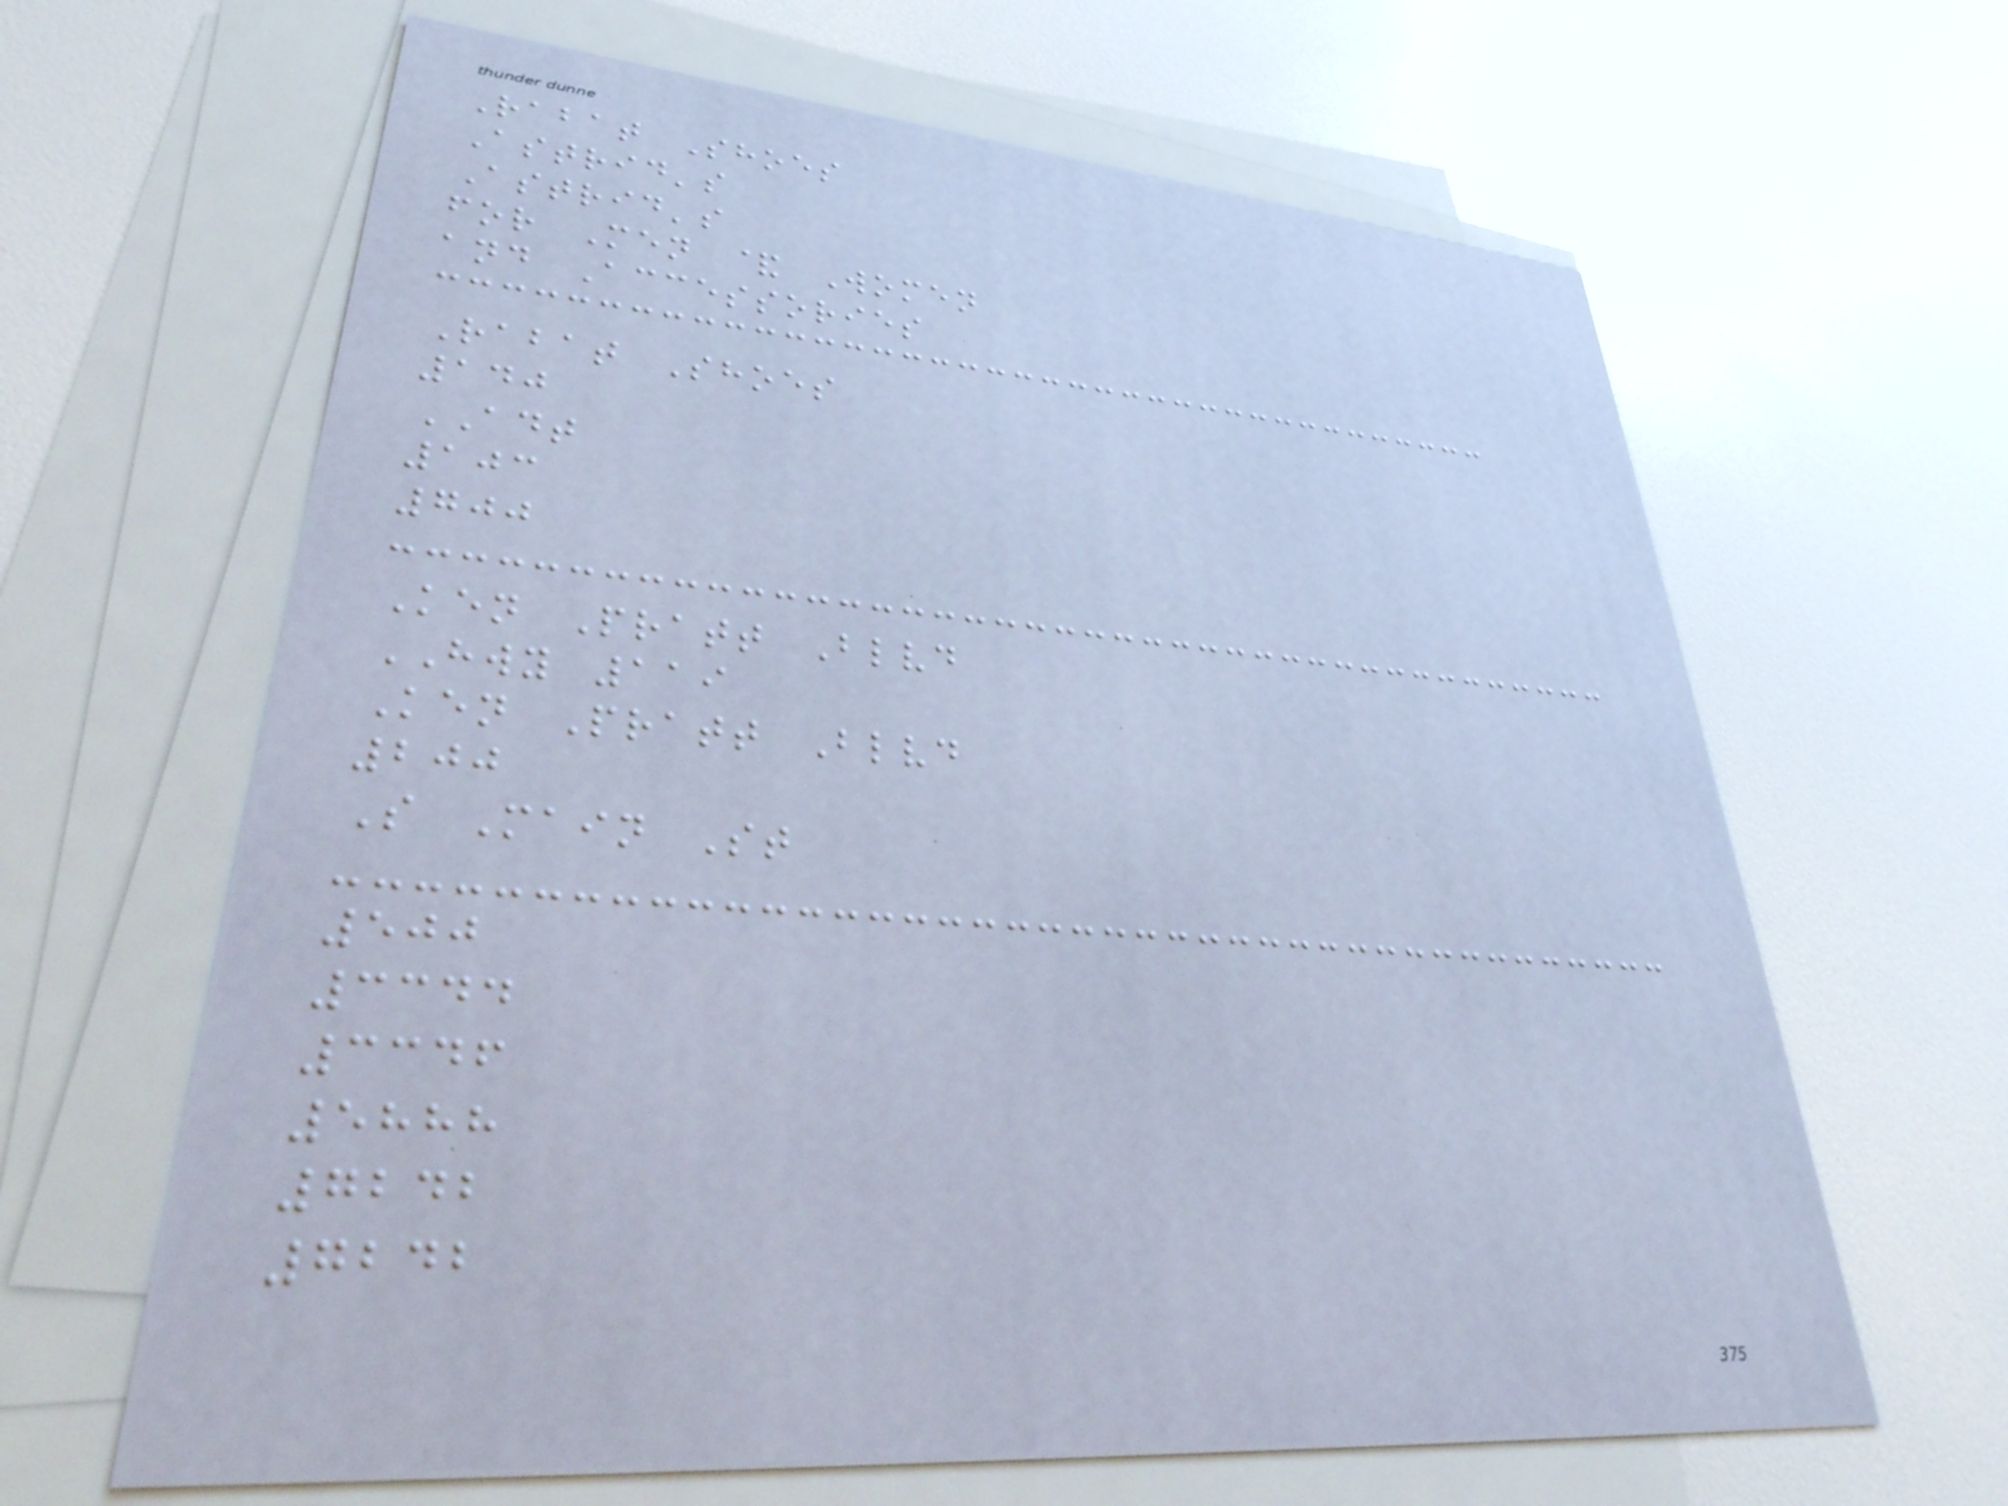Rabat Shoes
Astrid's
Astrid's
for Men & Women
and Accessories
Rabat Shoes
140
ADT
103
700
Ken Pratt Blvd
HWY 119
Ken Pratt Blvd
200
S Main St
500
3344
3346
5888
7242
7242
